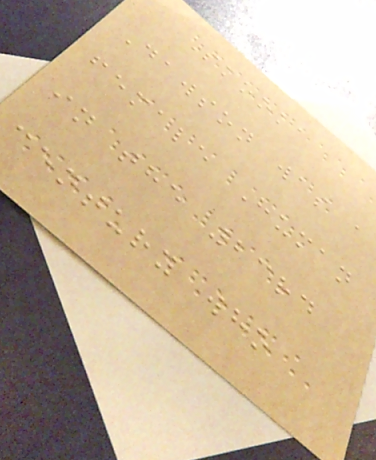Skooka
Dawson was a
female Human
in the 23rd
century who
